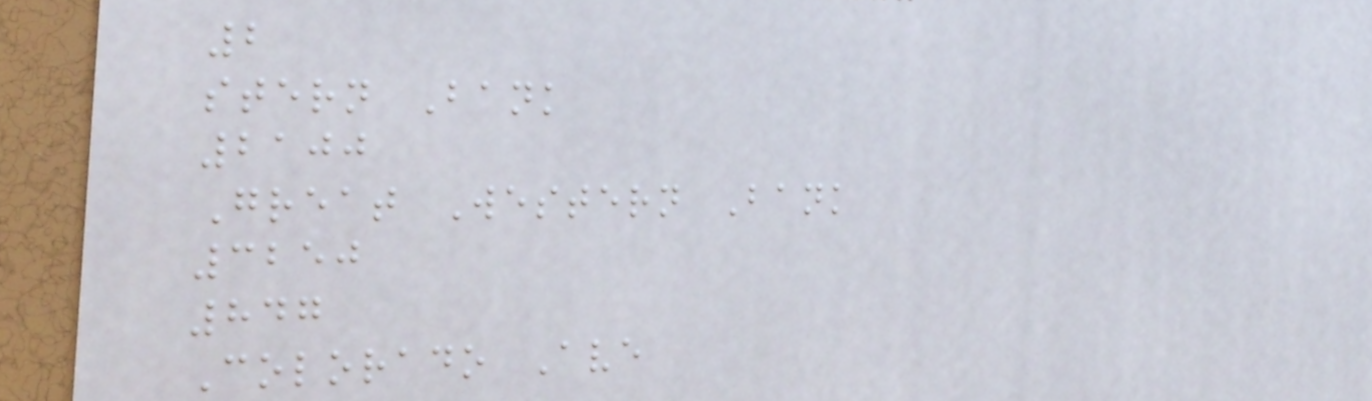2
stern Bank
2100
Great Western Bank
3250
847
Colorado Ave
